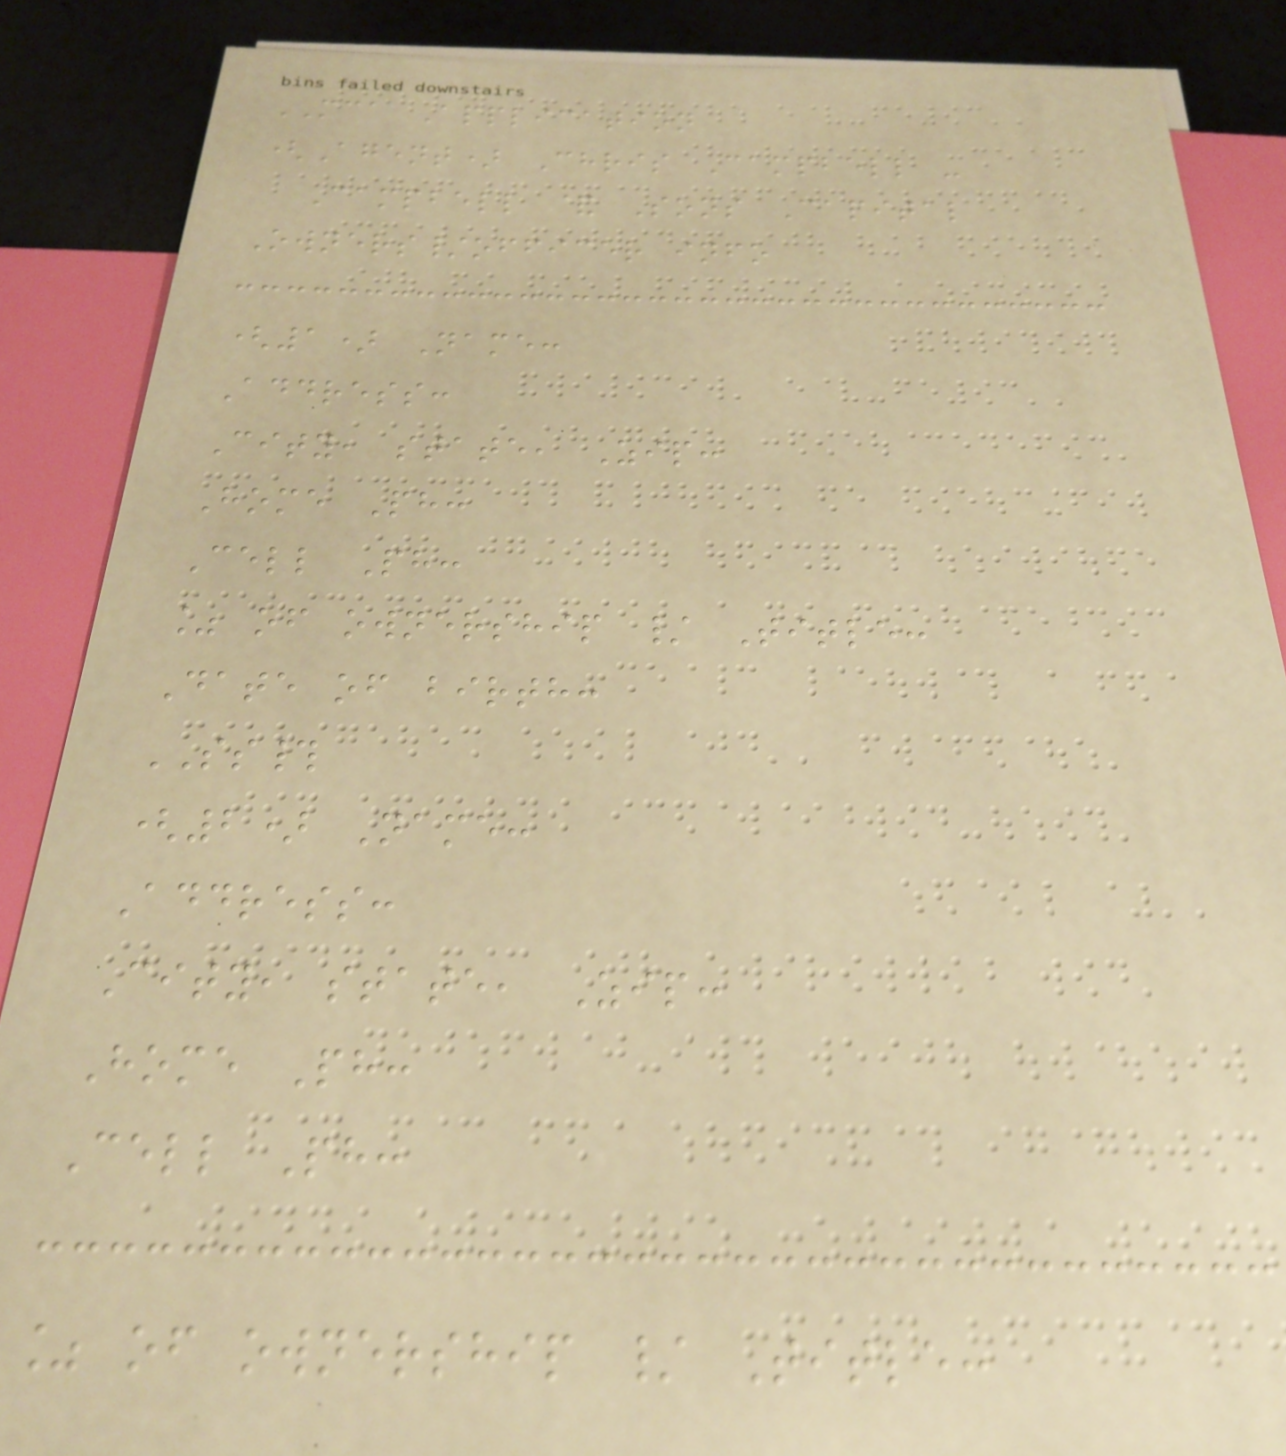MCA Application
(Agent) Chris Campbell -
Campbell & Sons Capital
Owners/officer info
(1) Name:
Address:
City, state, Zip:
Home Ph:
Cell Ph:
% of ownership / Title:
Date of birth:
SS#
(2) Name:
Address:
City, state, Zip:
Home Ph:
Cell Ph:
% of ownership / Title:
